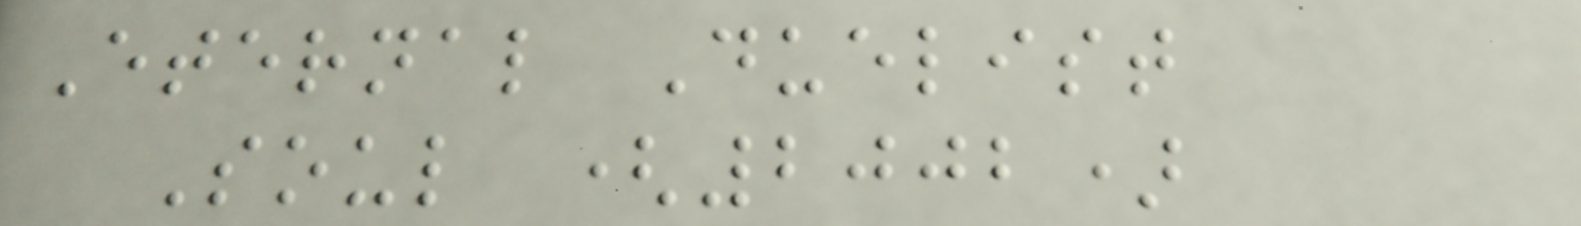Eternal Duelist
Soul (2002)
